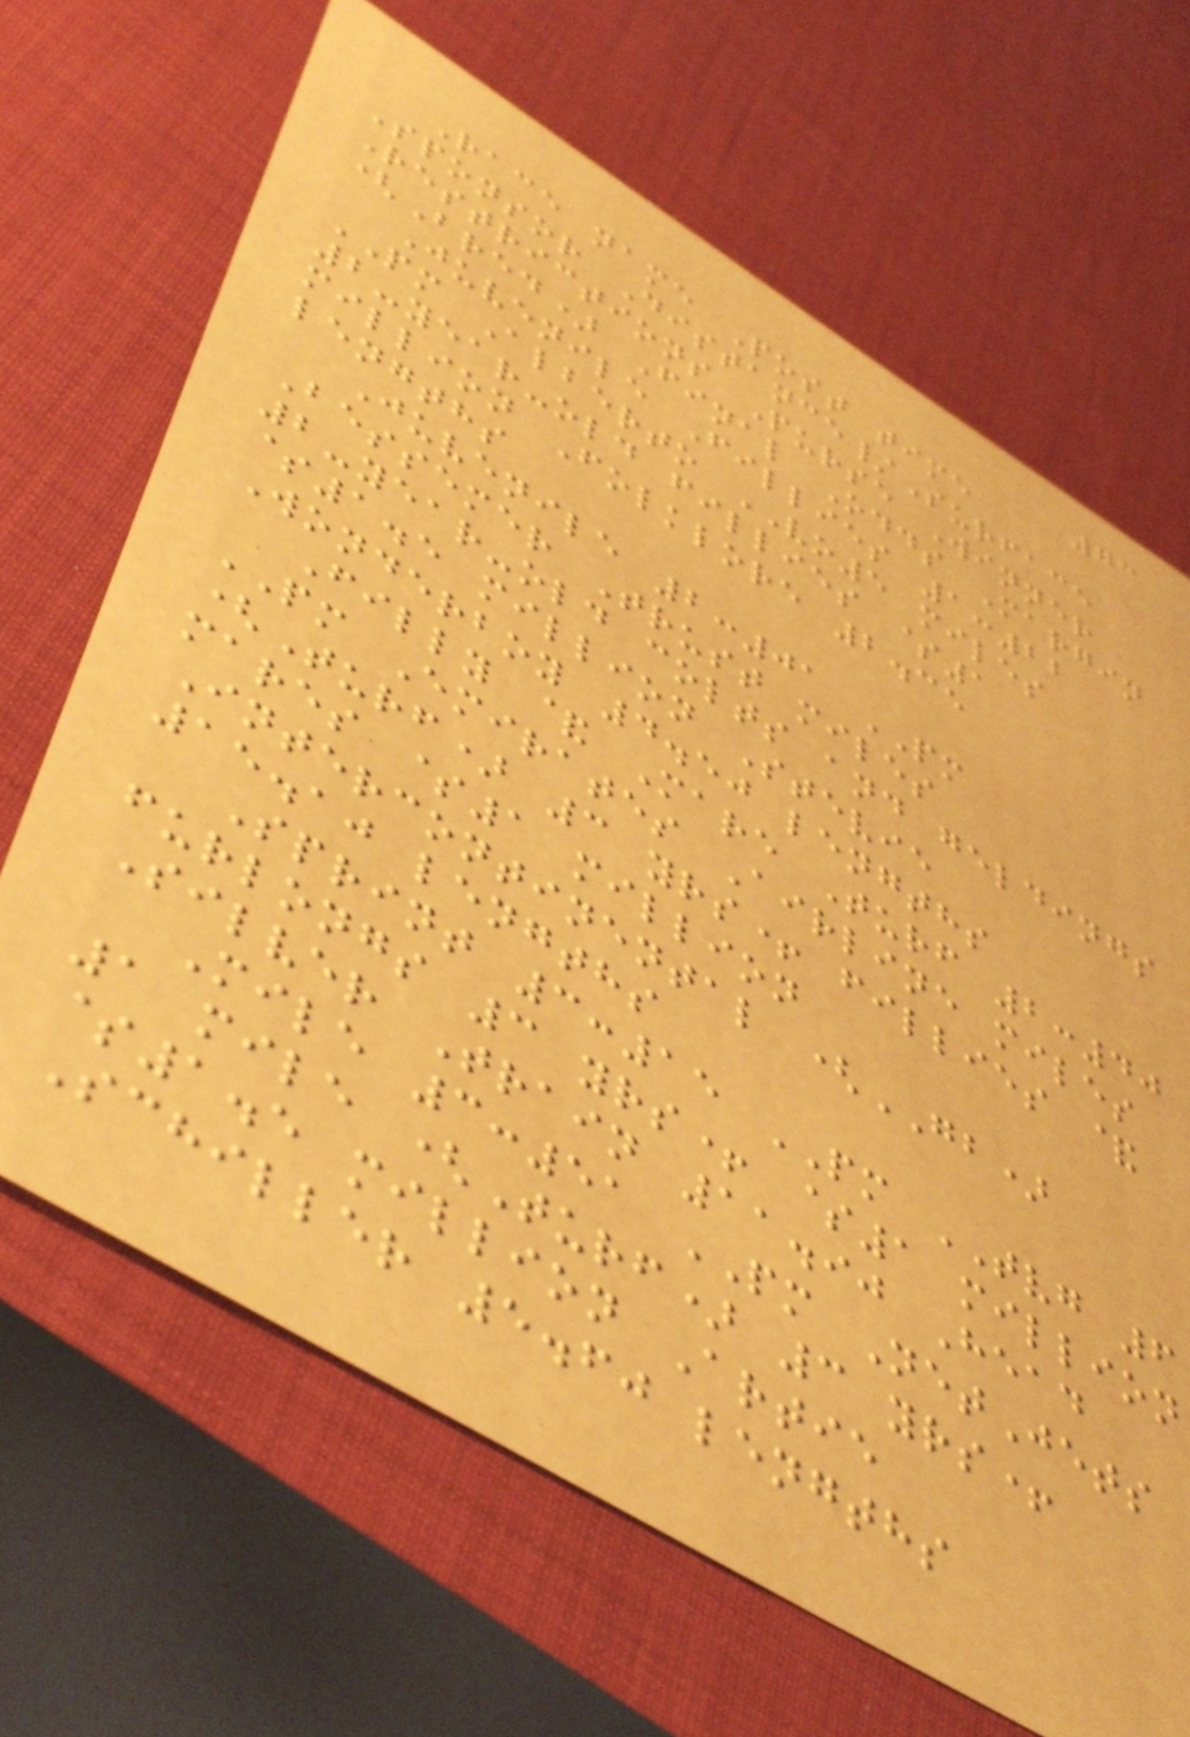73
Race name Post time
Sponsor Distance/Surface
Restrictions Purse Winner
(Bred) Final Odds Margin
Juvenile Fillies 1:22
PM Alberto VO5 miles
2-year-old fillies $1
million Folklore 2.35
lengths
Juvenile 2:01 PM
Bessemer Trust miles
2-year-old colts and geldings
$1.5 million Stevie
Wonderboy 4.50 lengths
Filly & Mare Turf 2:40
PM Emirates Airline miles
(Turf) 3 yrs+ fillies &
mares $1 million
Intercontinental (GB)
15.10 lengths
Sprint 3:15 PM TVG 6
furlongs 3 yrs+ $1 million
Silver Train 11.90 Head
Mile 3:51 PM NetJets
1 mile (Turf) 3 yrs+
$1.5 million Artie
Schiller 5.60 lengths
